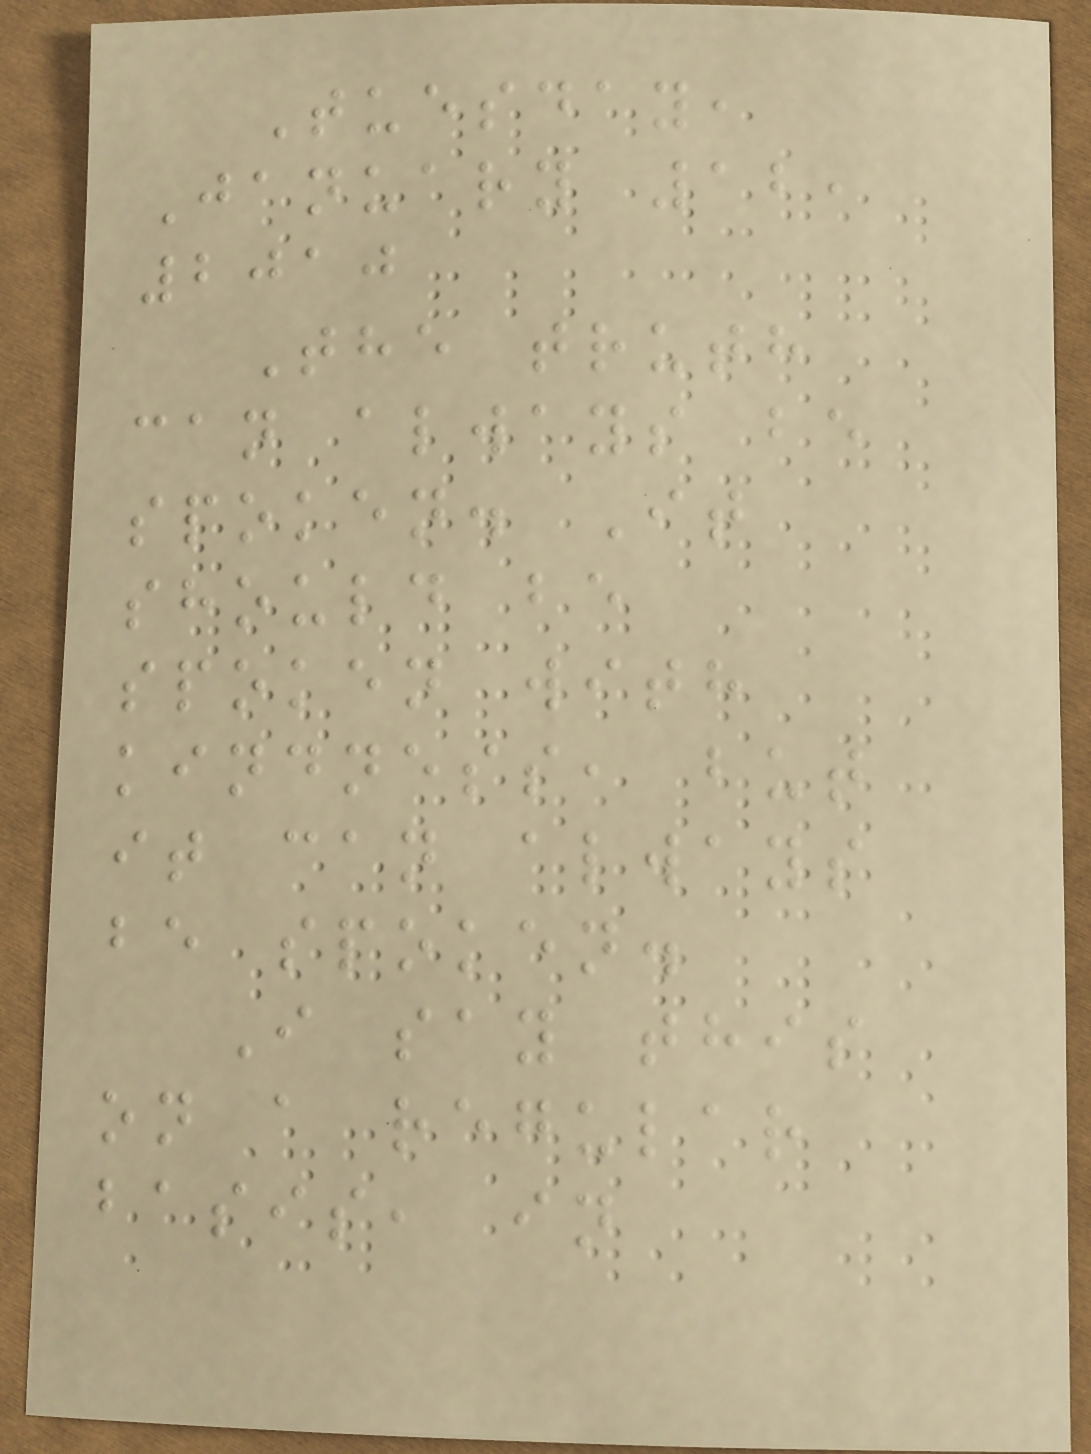Tuesday,
January 12,
2010
The truth
can always be
spoken. It
should be
spoken with
kindness, but
it can always
be spoken.
I say this
on a regular
basis, in
